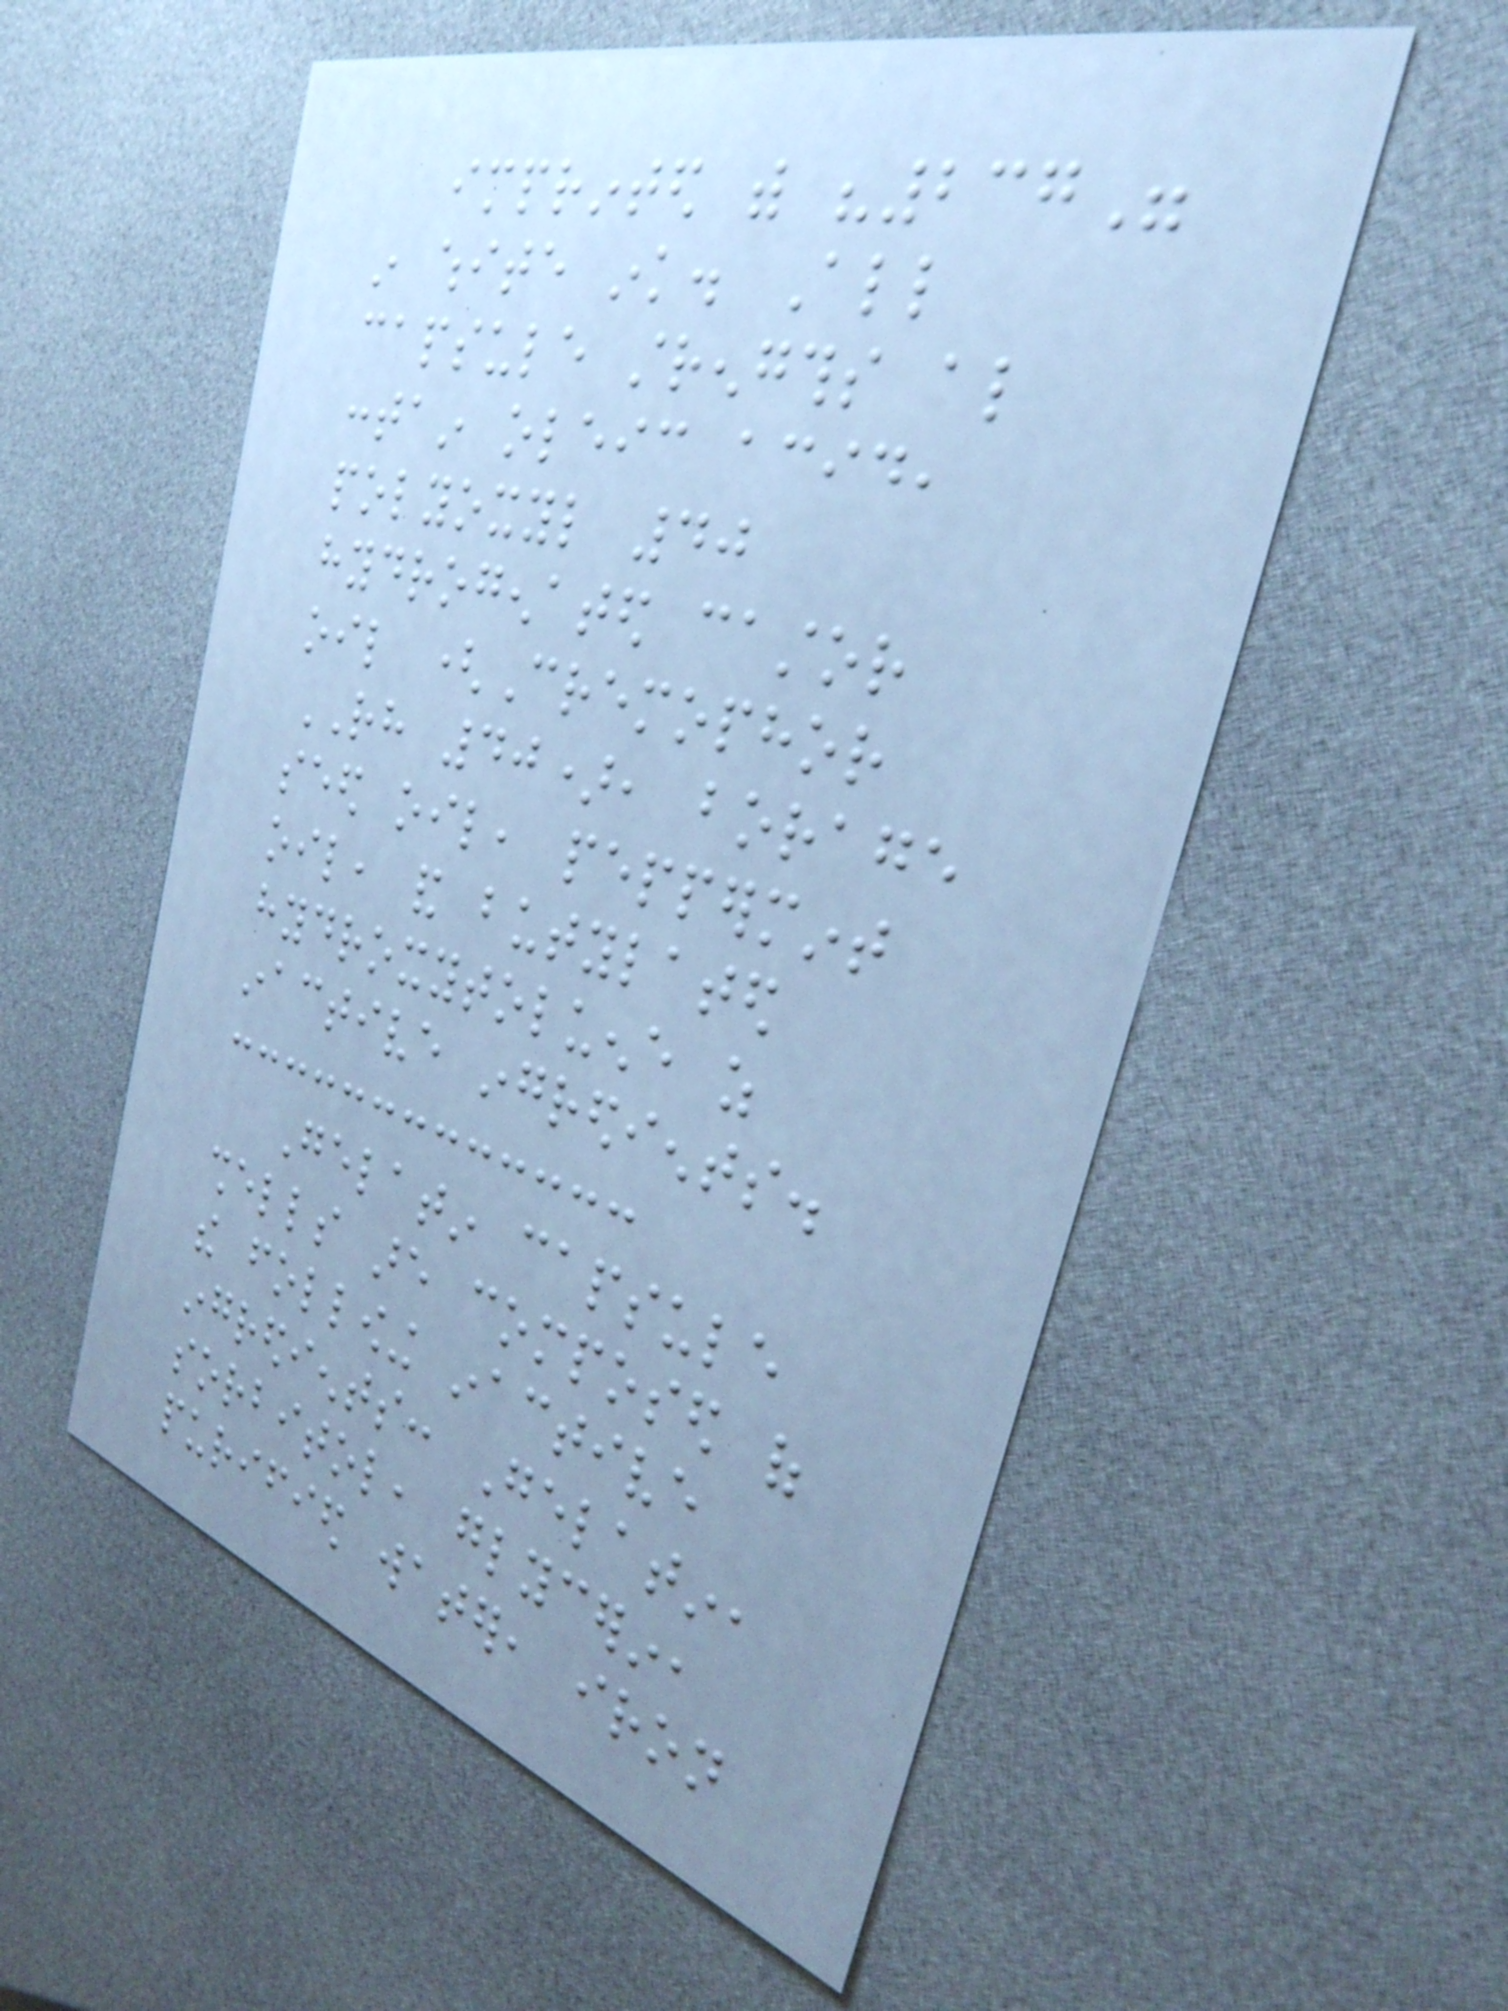imprinted with "237"
in white ink. All
capsule strengths also
contain oleic acid,
polyoxyl 40
hydrogenated castor
oil (Cremophor
RH 40), borage
seed oil, peppermint
oil, and butylated
hydroxytoluene as
inactive ingredients.
Gelatin capsule
shells are composed of
the following inactive
ingredients: Gelatin,
sorbitol, glycerin,
purified water, iron
